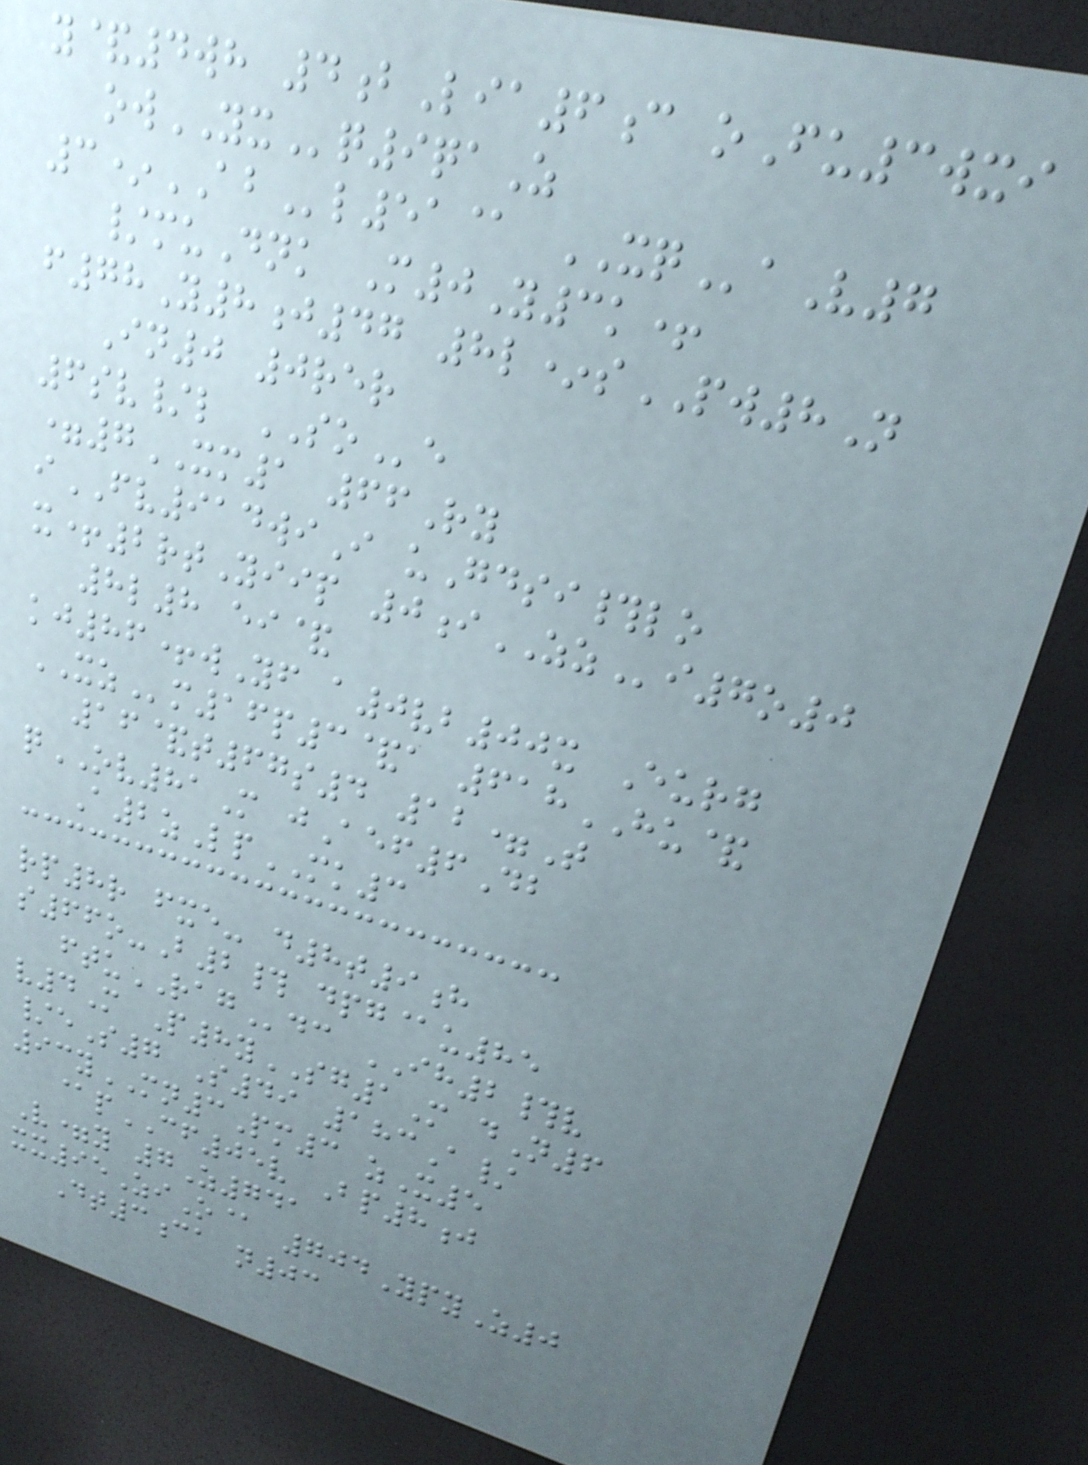y&4wh 4bLia6c oFu3wxi
owYXq9qaZ
3*ABl51@ XQaV7
/muDnk M0Y3k+
f78Y8j47 8l*sPW8N
In0 0rer
6sv/l SOe
=7XM1 66Ry
iFV914wiI uGdsi#lo
x+2rtYiip 0iZZi7o0
8l8 ei&
kj86+wYf a0vb00x Eurg
XZm16p3&a 618HU&
16&t67s4 12=T
qOV81M jAef6Db
A2zLpMK3
rp8r fxe- d8t9h
s66o-B2# dpg@u85
ftuRAGdc IH2#v
v4M P8ySG1M dN6
/eS7 S49 183A/
93yMN3Pm3 zX5
@pCF05v Bp8j
V=y 7Z741
xx95ZiO@ 704YpyZ0
Dt3ca n03
